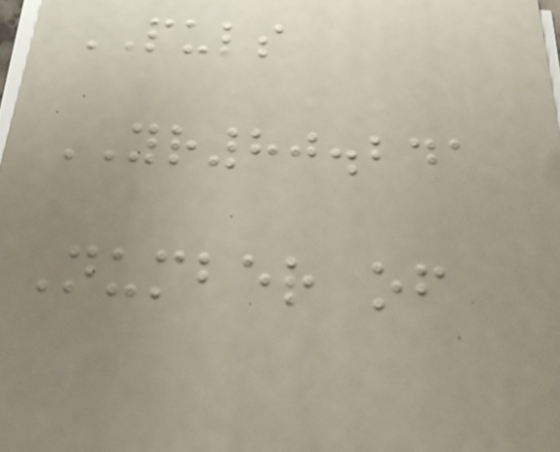PULS
YR80.241
Number of
